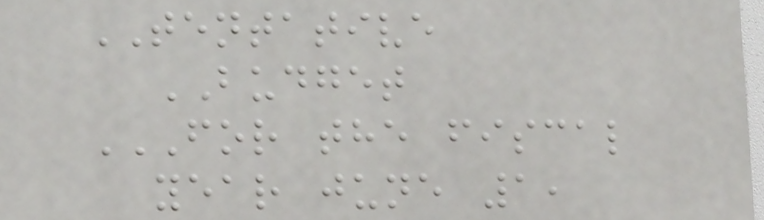TENTATIVE
BUDGET
FOR THE FISCAL
YEAR JUNE 1,
